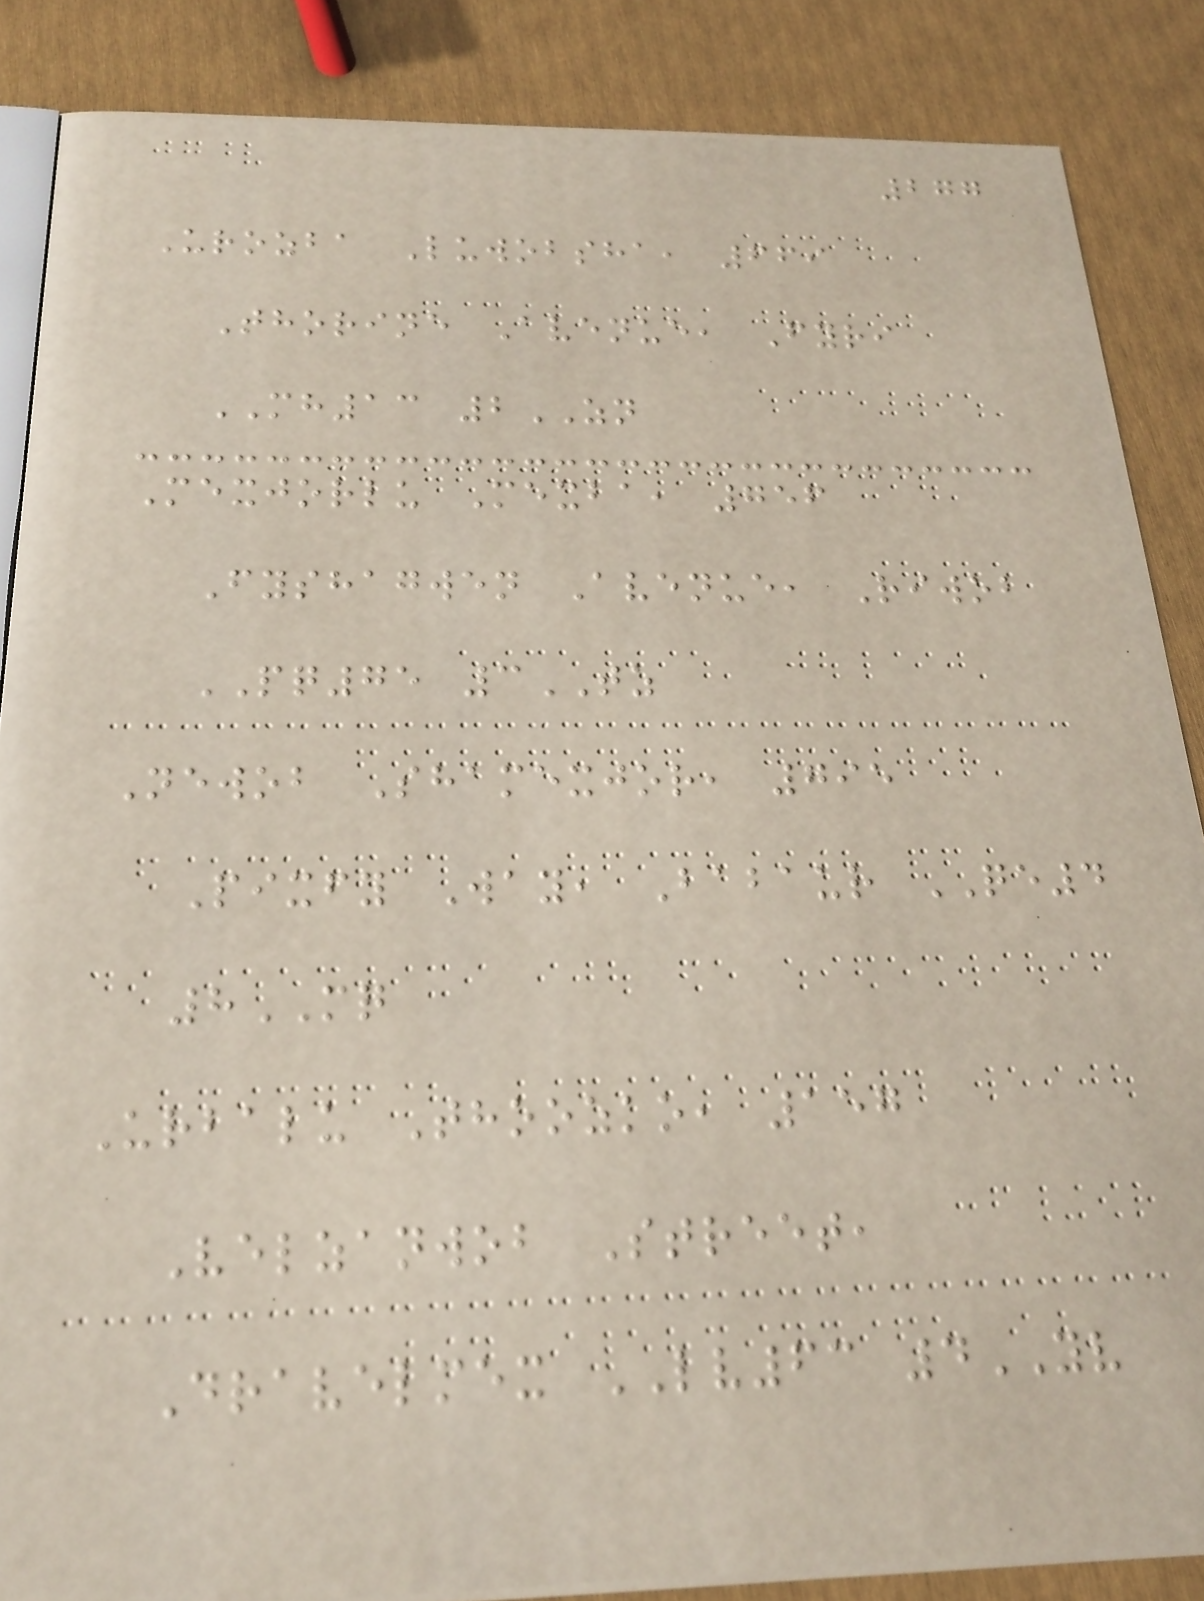277
Urozba Luwobsha, 669
Thorine Avenue, Fyri
MH13 2ZN
Mexjorlu Mexba, 756
Fyshagwen Avenue, Riwob
PQ75 3TZ
Newob Shamexjor, 795
Pixfy Way, Babaur QE4
8MQ
Urbalu Thoozko, 157
Velzanwob Street,
Dravelmex LV63 4YV
